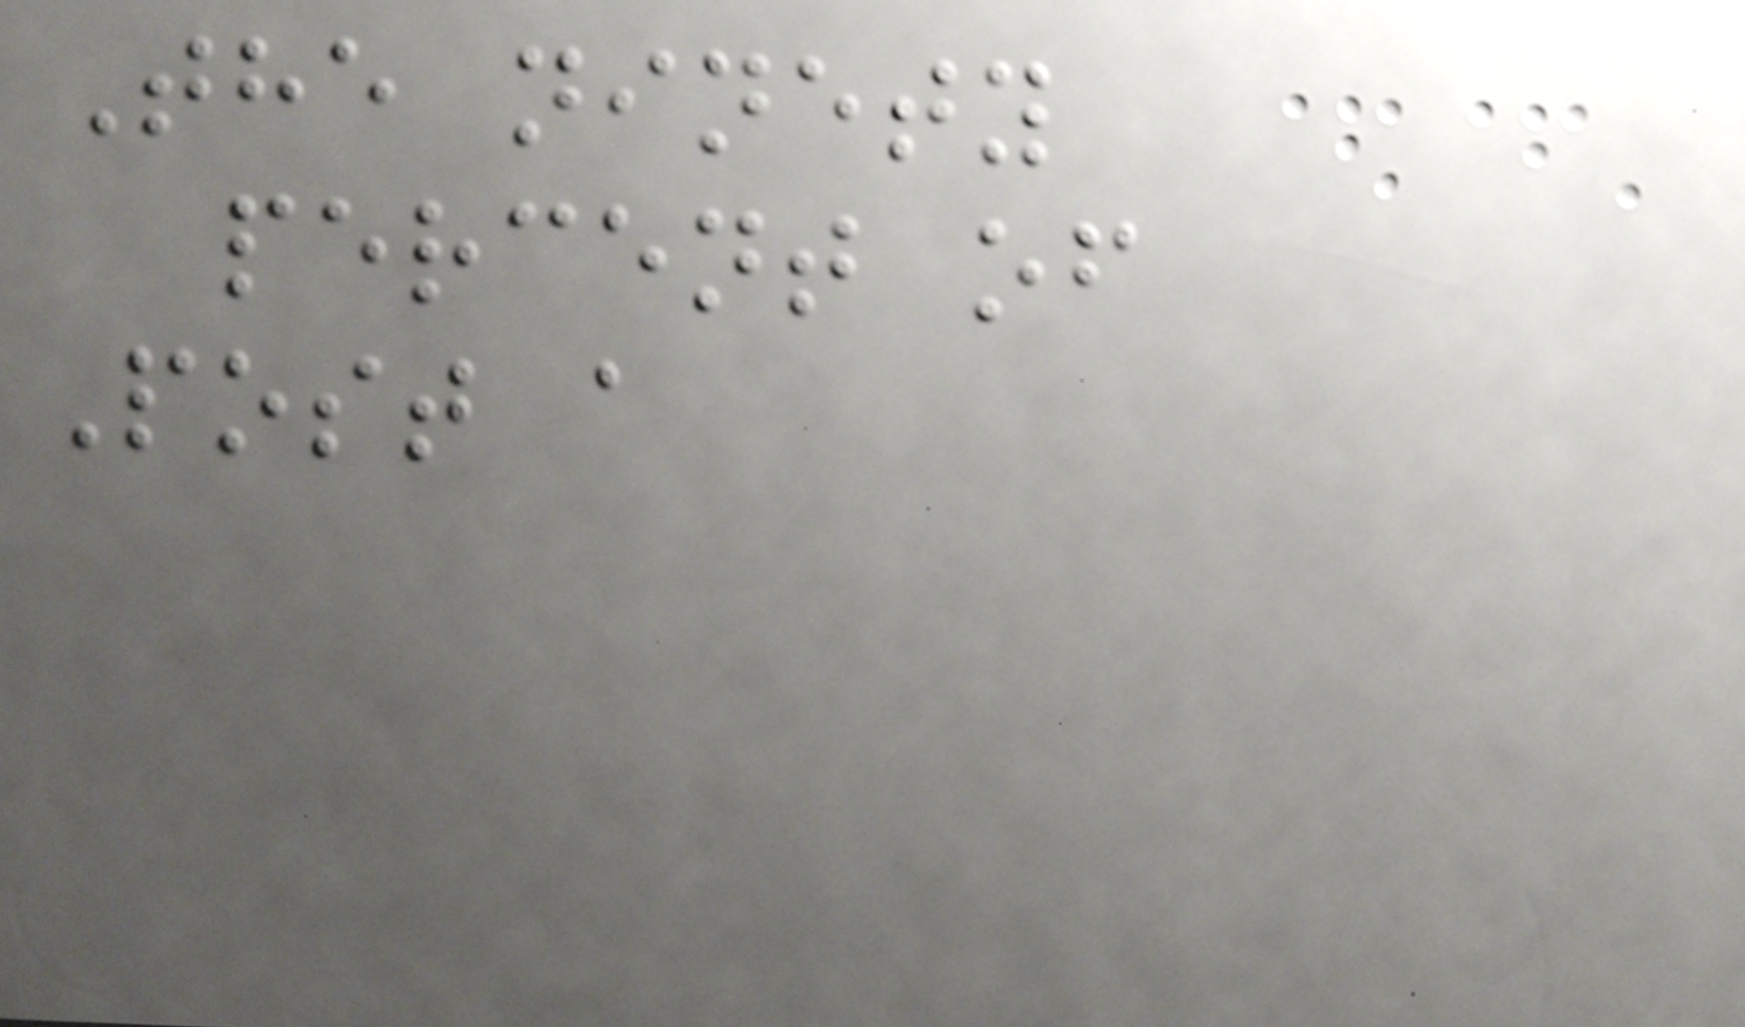The ninety
percent of
Post a
